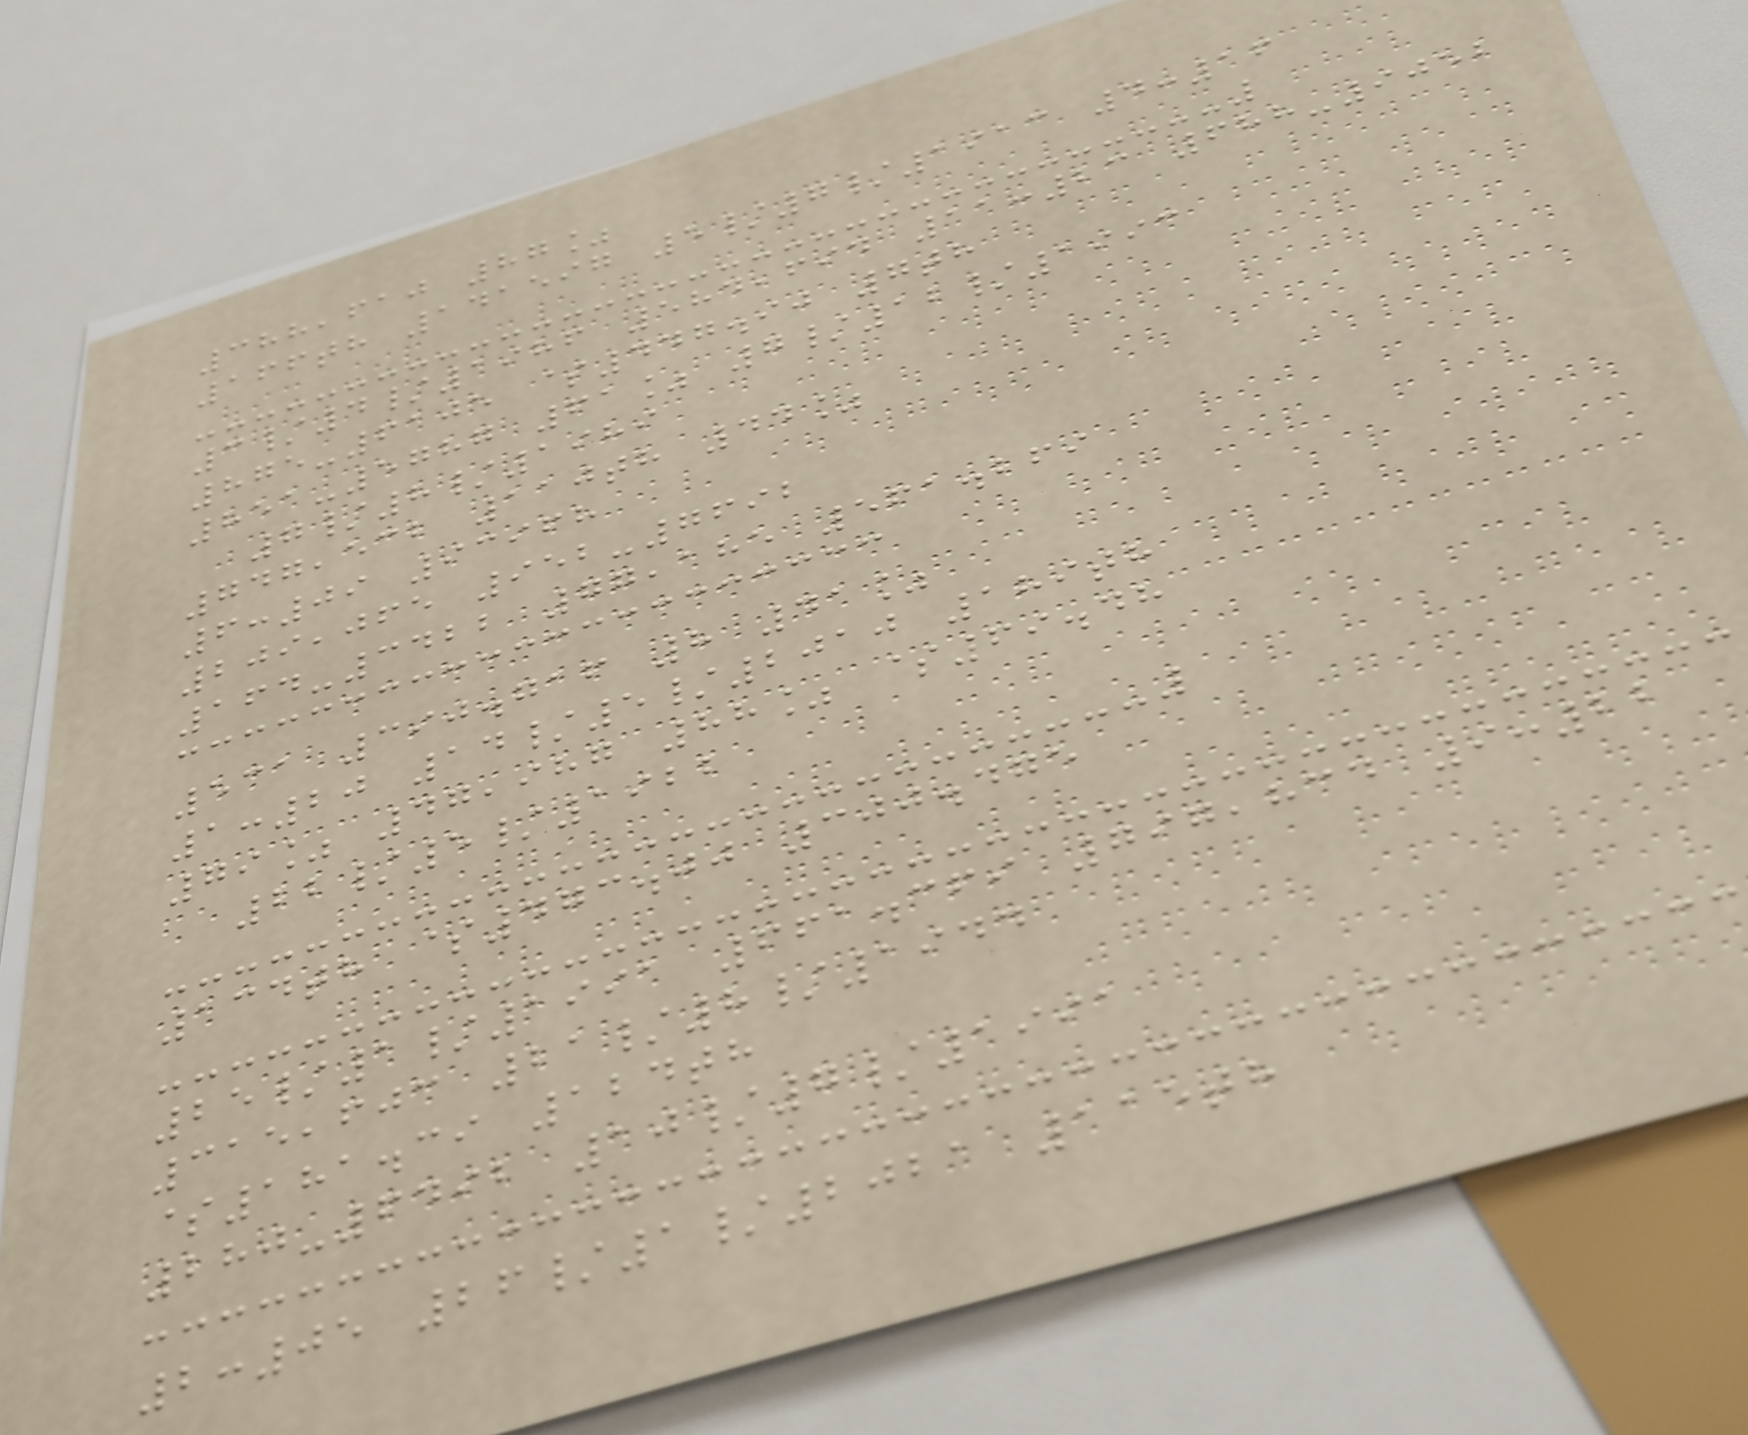388,610 87%
166th 141597 5/7/1913 4:16
3/4/1986 584,694 11:23 688-9052
875-6105 $447.90 7th
851-5787 61% 7/12/1993
7/8/1989
747,532 110th 44%
6:09 93968
209,065 952-7692
164-3422 77,185 561.269
531 390.716 8 41%
1:20 14/5/2010 189th
79% 47,987 88% $69.48
22/5/1922
134th $473.00 300.475
25/1/1991 661.369 797,834 9:22
315,603 21/8/1944
$181.39 124th
280-6492 10/7/1991
2:05 26/1/2021 115th
